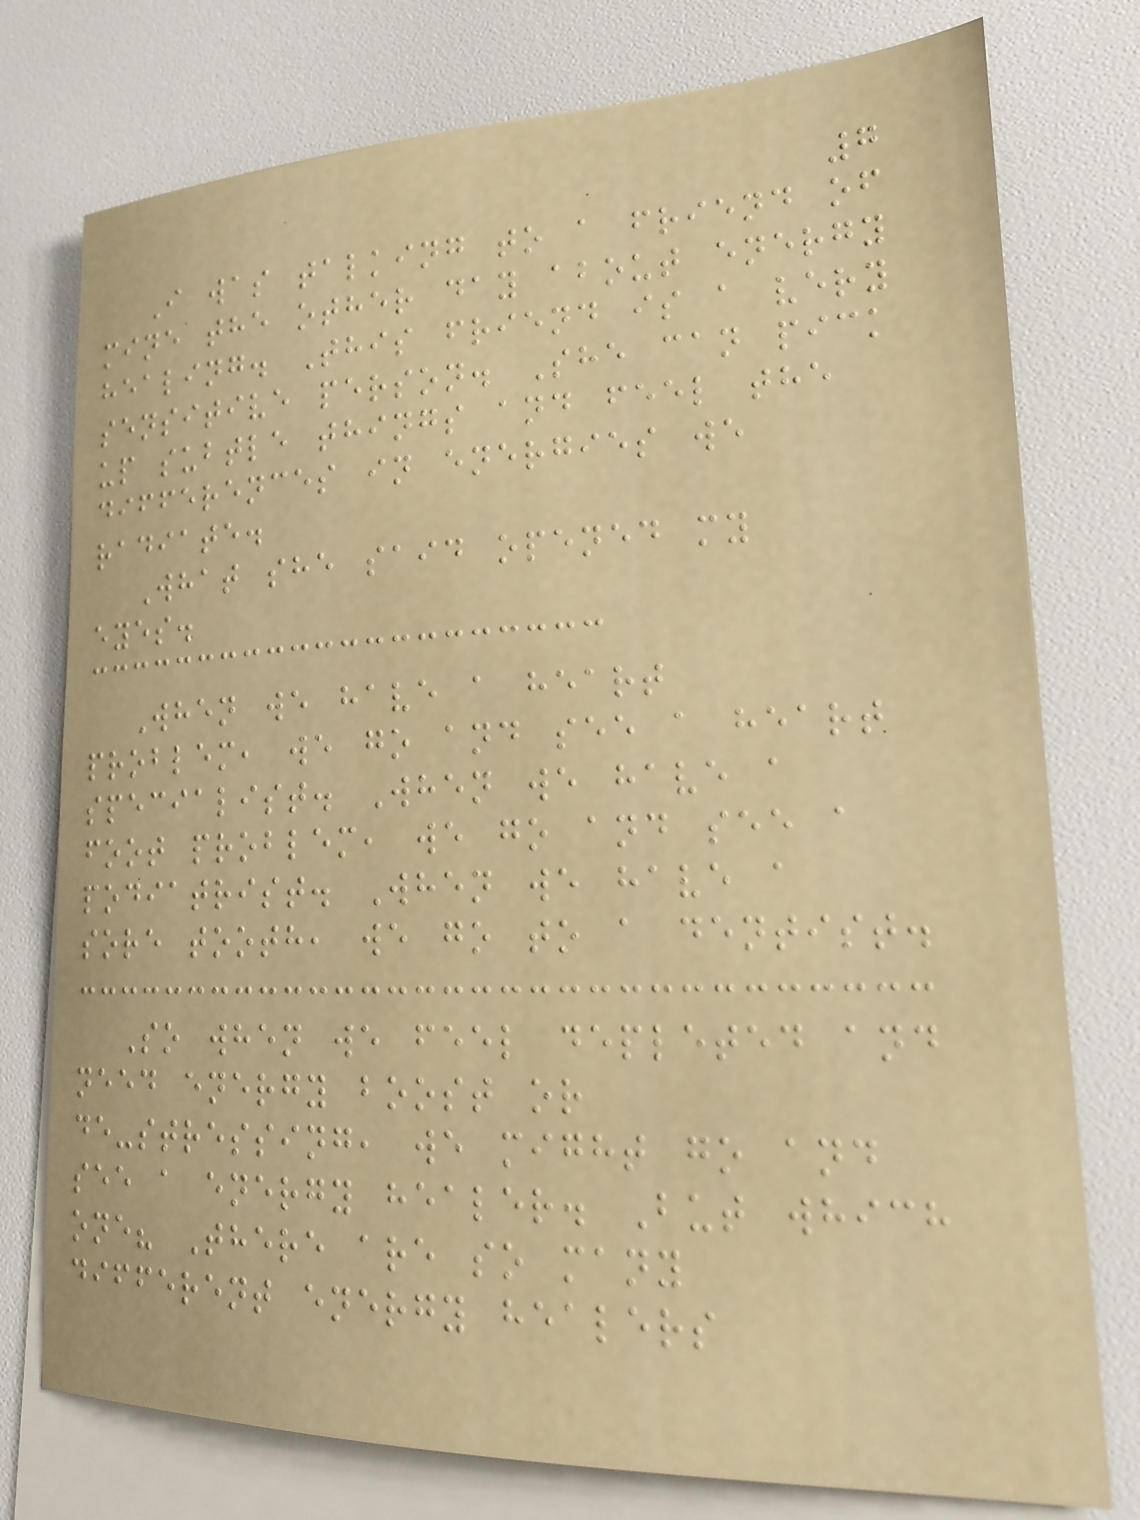7
I was talking to a friend of
mine the other day about energy
healing. This friend is a very
sensitive person. She can pick
up subtle things and feel the
differences in energies we
radiate.
What she said opened my
eyes.
When we have a heart
problem, we go and see a heart
specialist. When we have a
foot problem, we go and see a
podiatrist. When we have a
sore tooth, we go to a dentist.
So when we feel depleted and
need energy boost or
de-stressing, we might go and
see a energy healer. But which
one? There are so many
different energy healers
